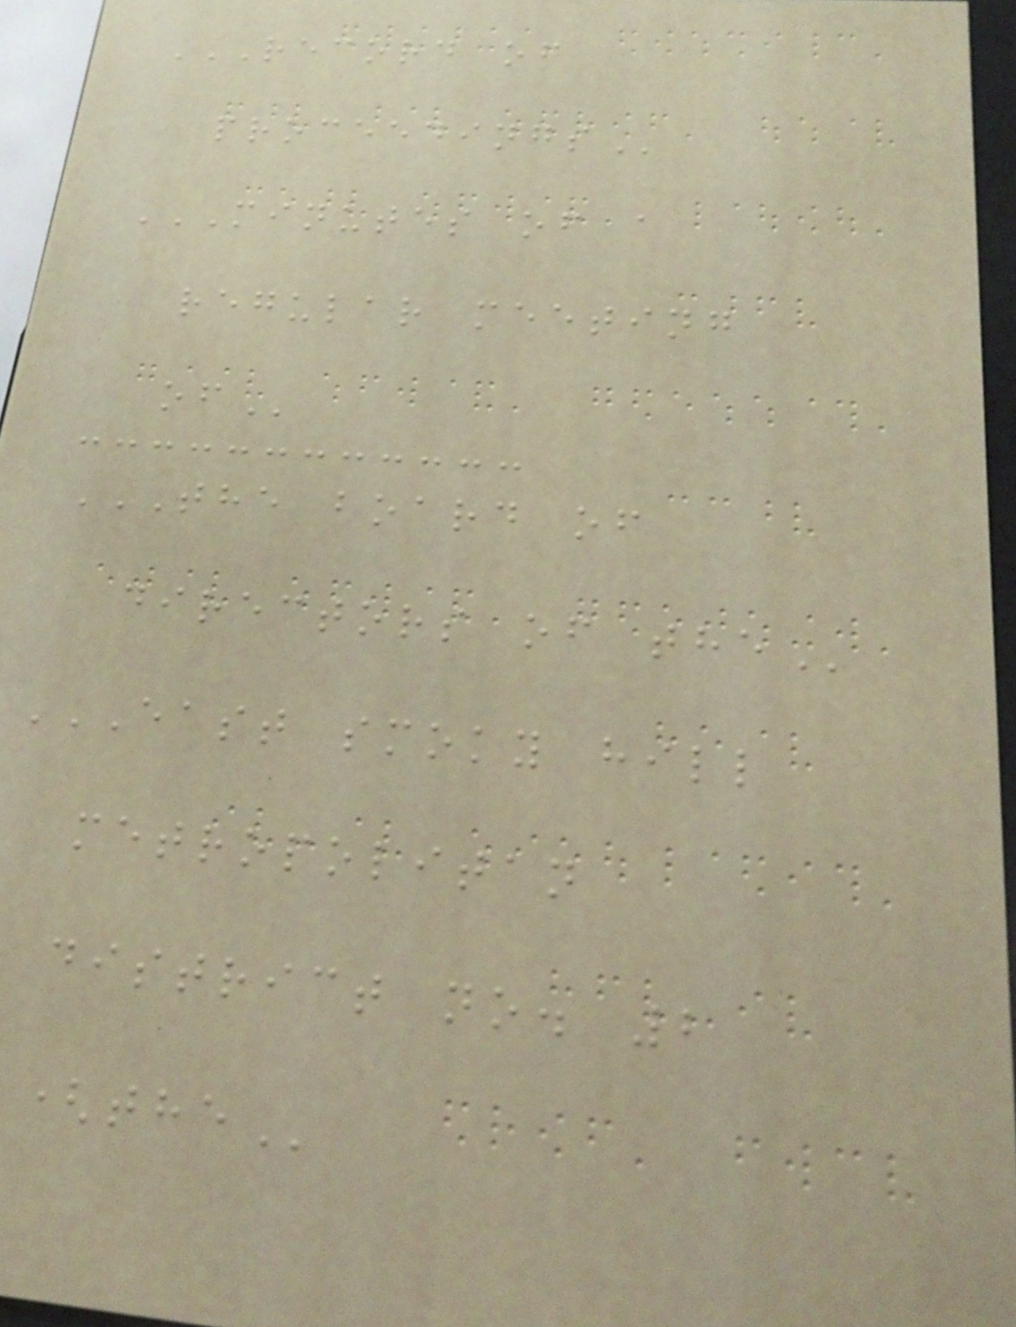RECORD OF
PROCEEDINGS
MINUTES OF A
REGULAR MEETING
OF
THE BOARD OF
DIRECTORS OF THE
EAST SMOKY HILL
METROPOLITAN
DISTRICT NO. 2
(THE
